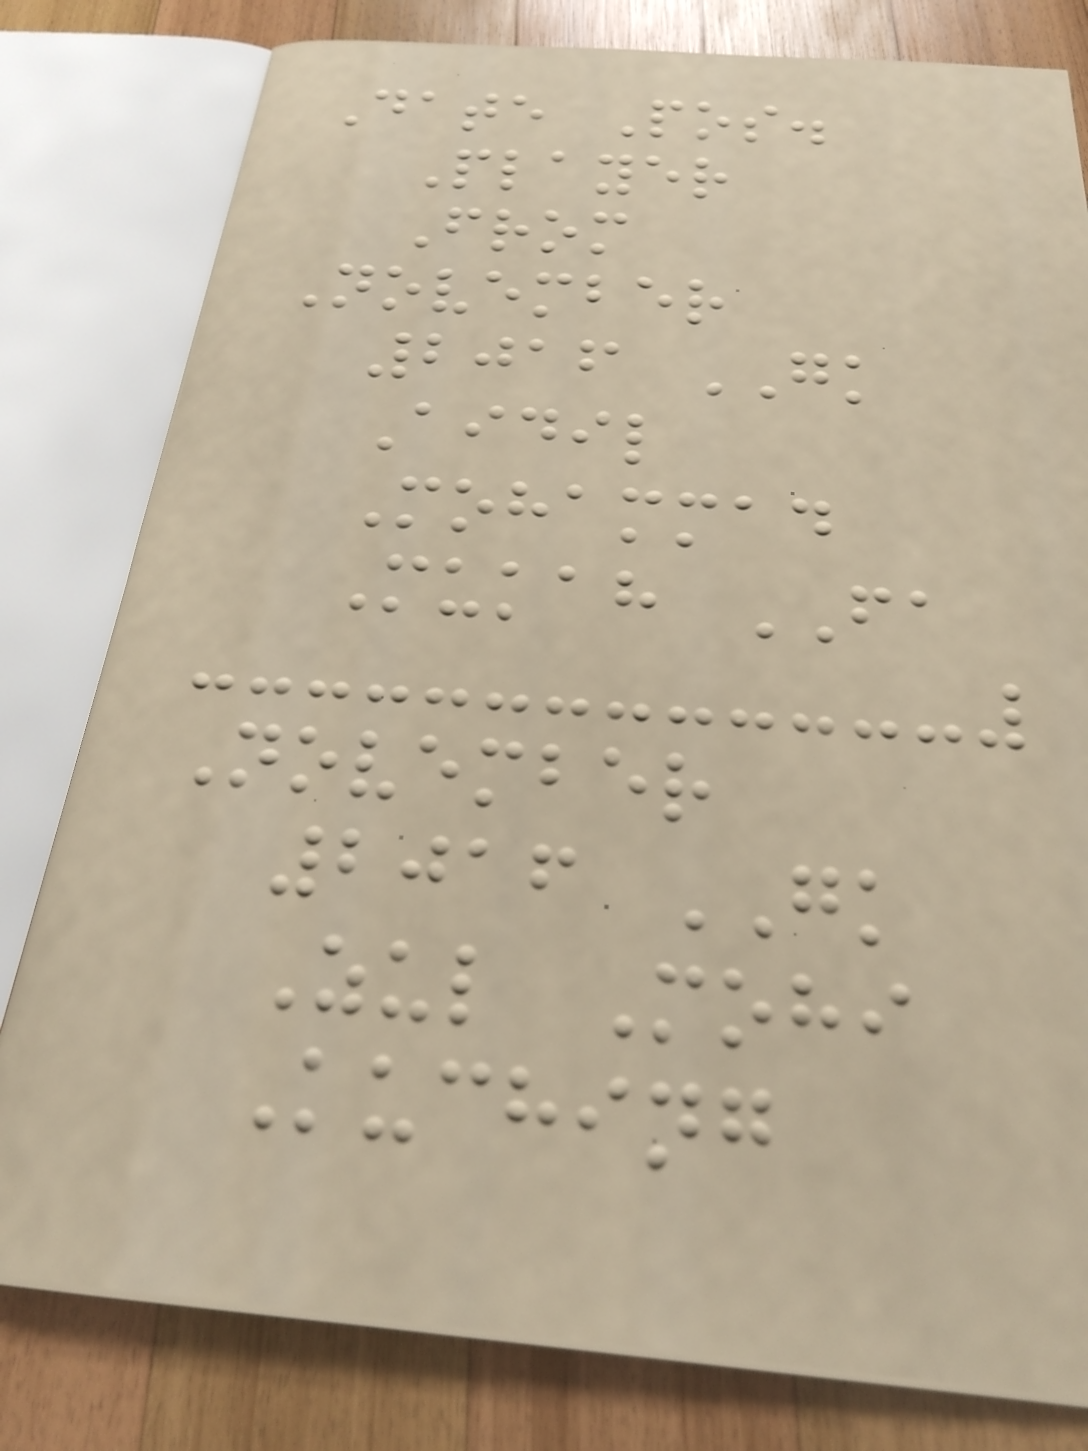Date Pos.
Player
From
November
2016 GK
Aidil
Mohammad
Mukah FA
November
2016 GK
Zul Mohi
Kuching
